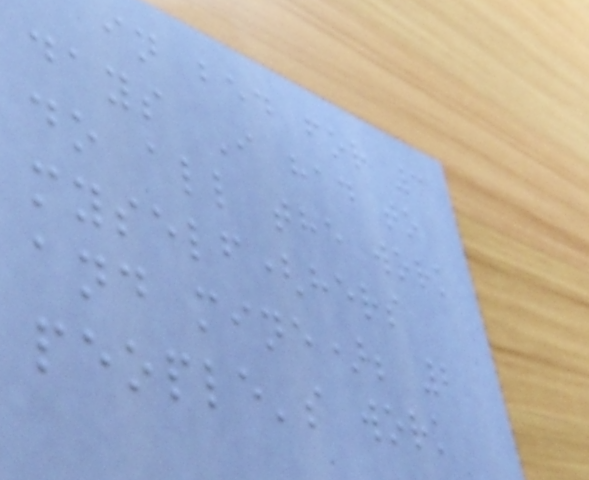in bed for 3
days I had to
do all the work
myself(hers
and mine); 2
people's work
